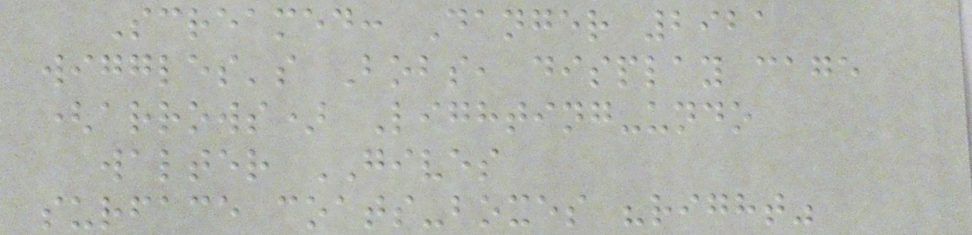Screamed: Danger 2921
wiggles's Bobs, display cage
(arrows) Lighting-undo
walter GIVES
surface coats-boxes "right"
